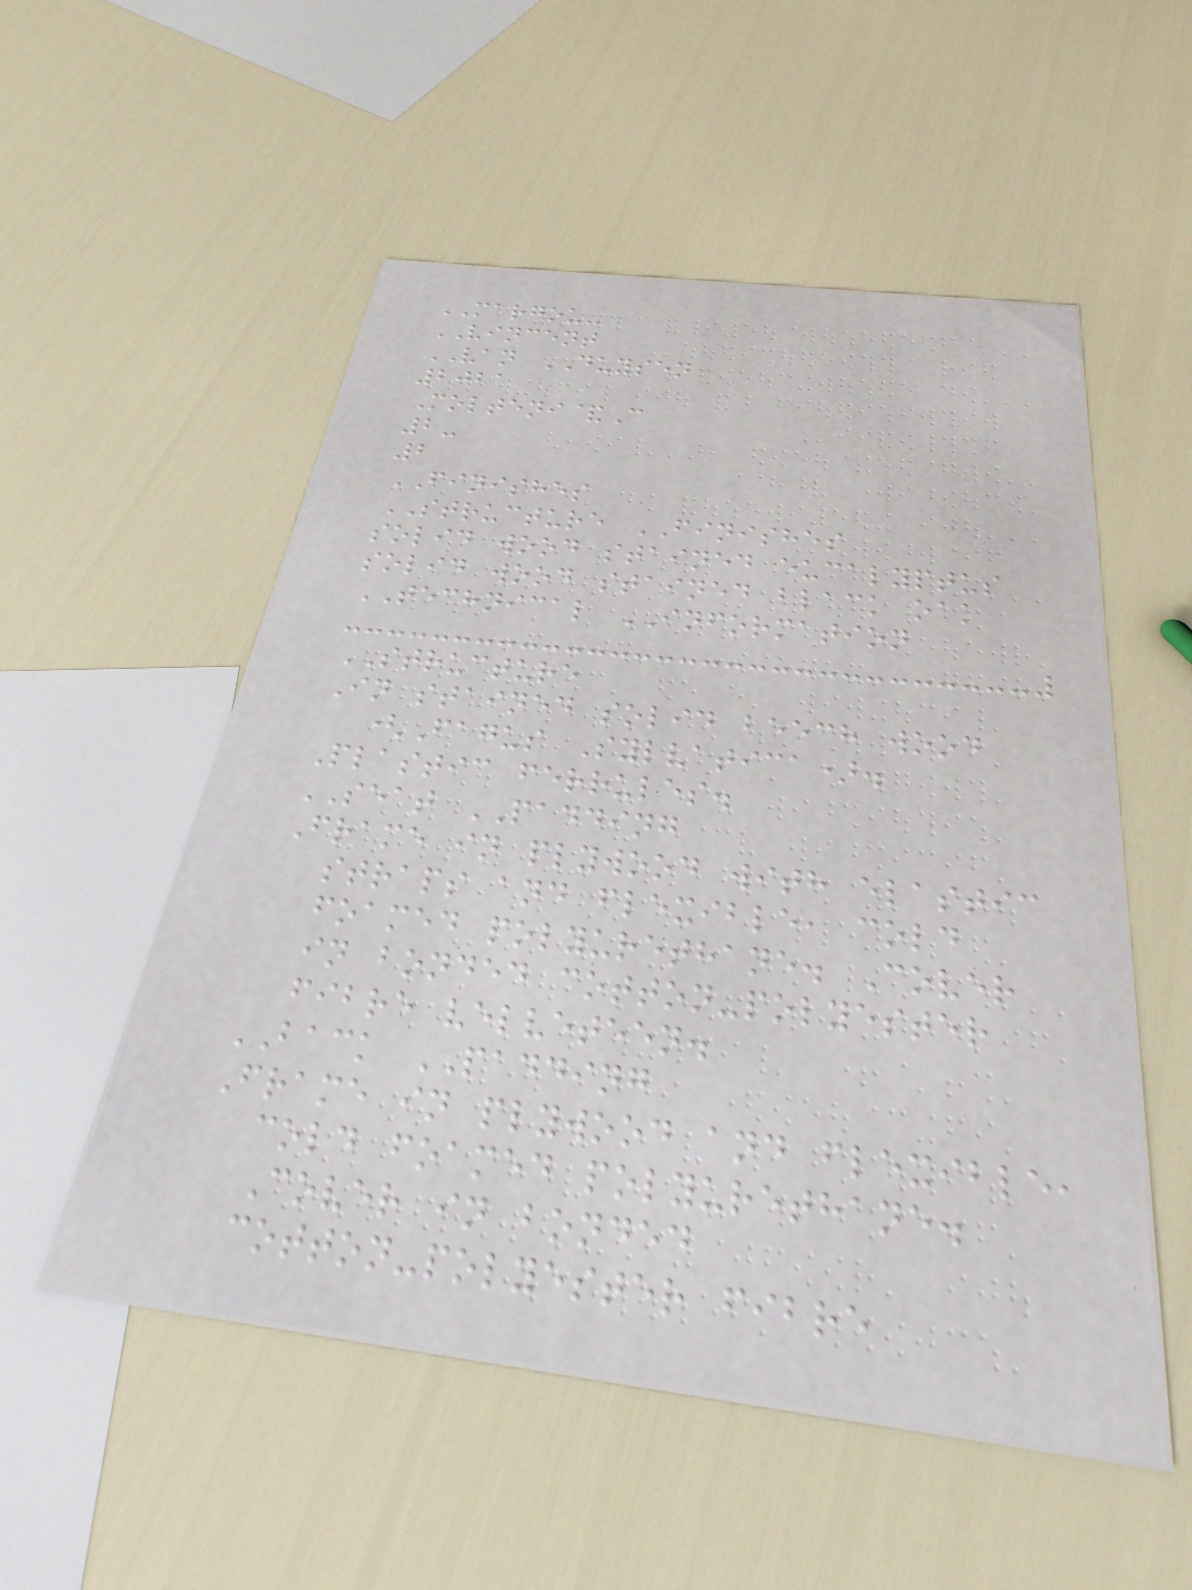MARGOU-
VINCENT
VAN DUYSEN
2021
Molteni&C
2-
2
FINISHES
STRUCTURE FINISHES
solid wood stained eucalyptus
solid wood stained black oak
TECHNICAL INFORMATION
STRUCTURE
In stained solid beech wood
(Fagus Sylvatica).
Plastic ferrules.
SEAT PADDING
Frame in plywood with elastic
straps and flexible, cold
foamed polyurethane. Cover
in bonded cotton-polyester
fibre velveteen.
BACK PADDING
Frame in plywood and flexible,
cold foamed polyurethane.
Cover in bonded
cotton-polyester fibre
